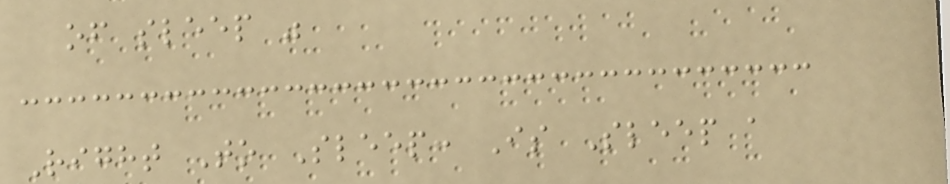of sleep "
Right To Sleep: Is Sleep a
